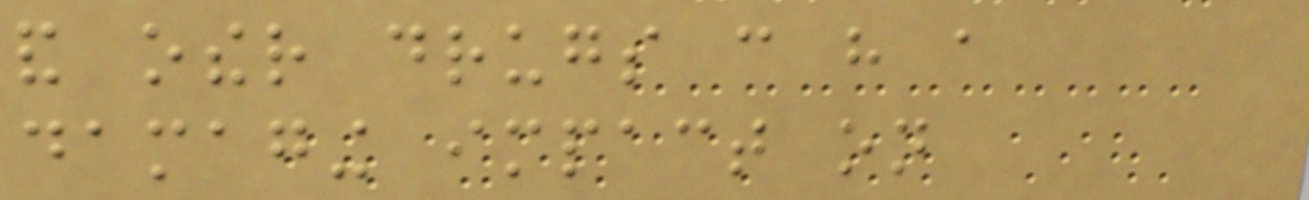and other drugs can have a
damaging impact on
